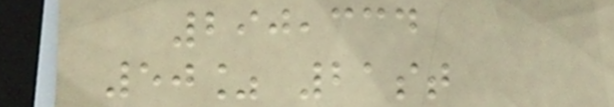290,334
50% 21st
